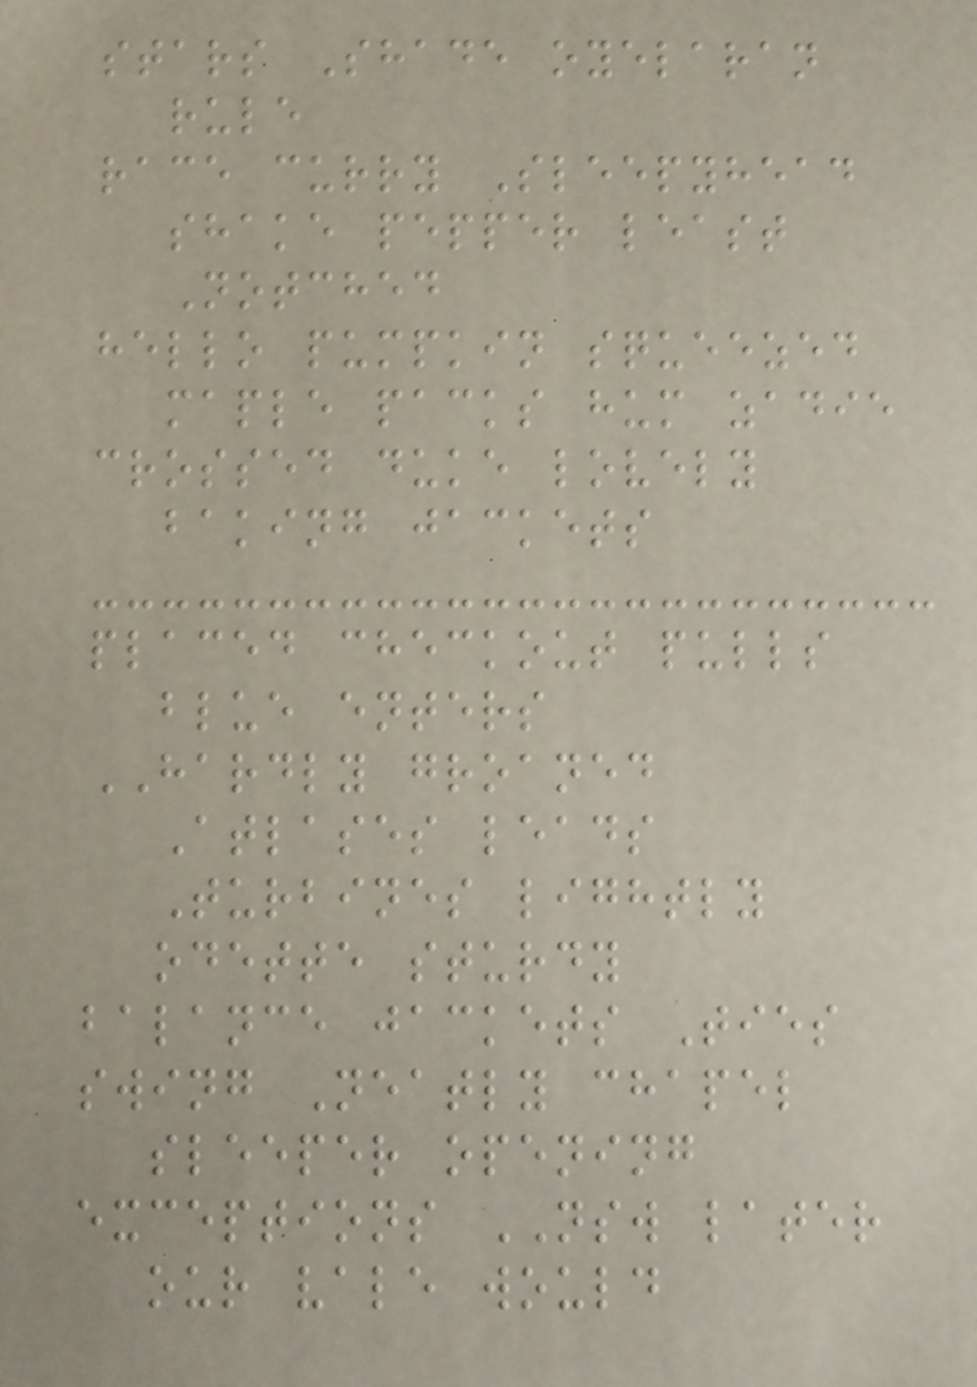stars Shade oyelaran
rule
race curry Sleepyhead
shake pepper least
Notched
hello pumpkin squeezed
maple packs hum zadie
crossed duke lovely
baking jackets
placed checkout pulls
blue enters
HARDLY groaned
Atlases leads
Turbines lightly
odette sturdy
balance jackets Ties
swing Neatly chapel
sleeper opening
exceptions NSW later
our vale would
